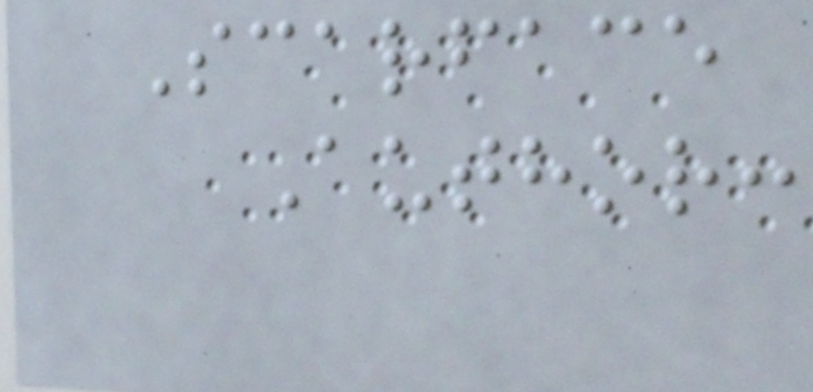Scarface
Author:
